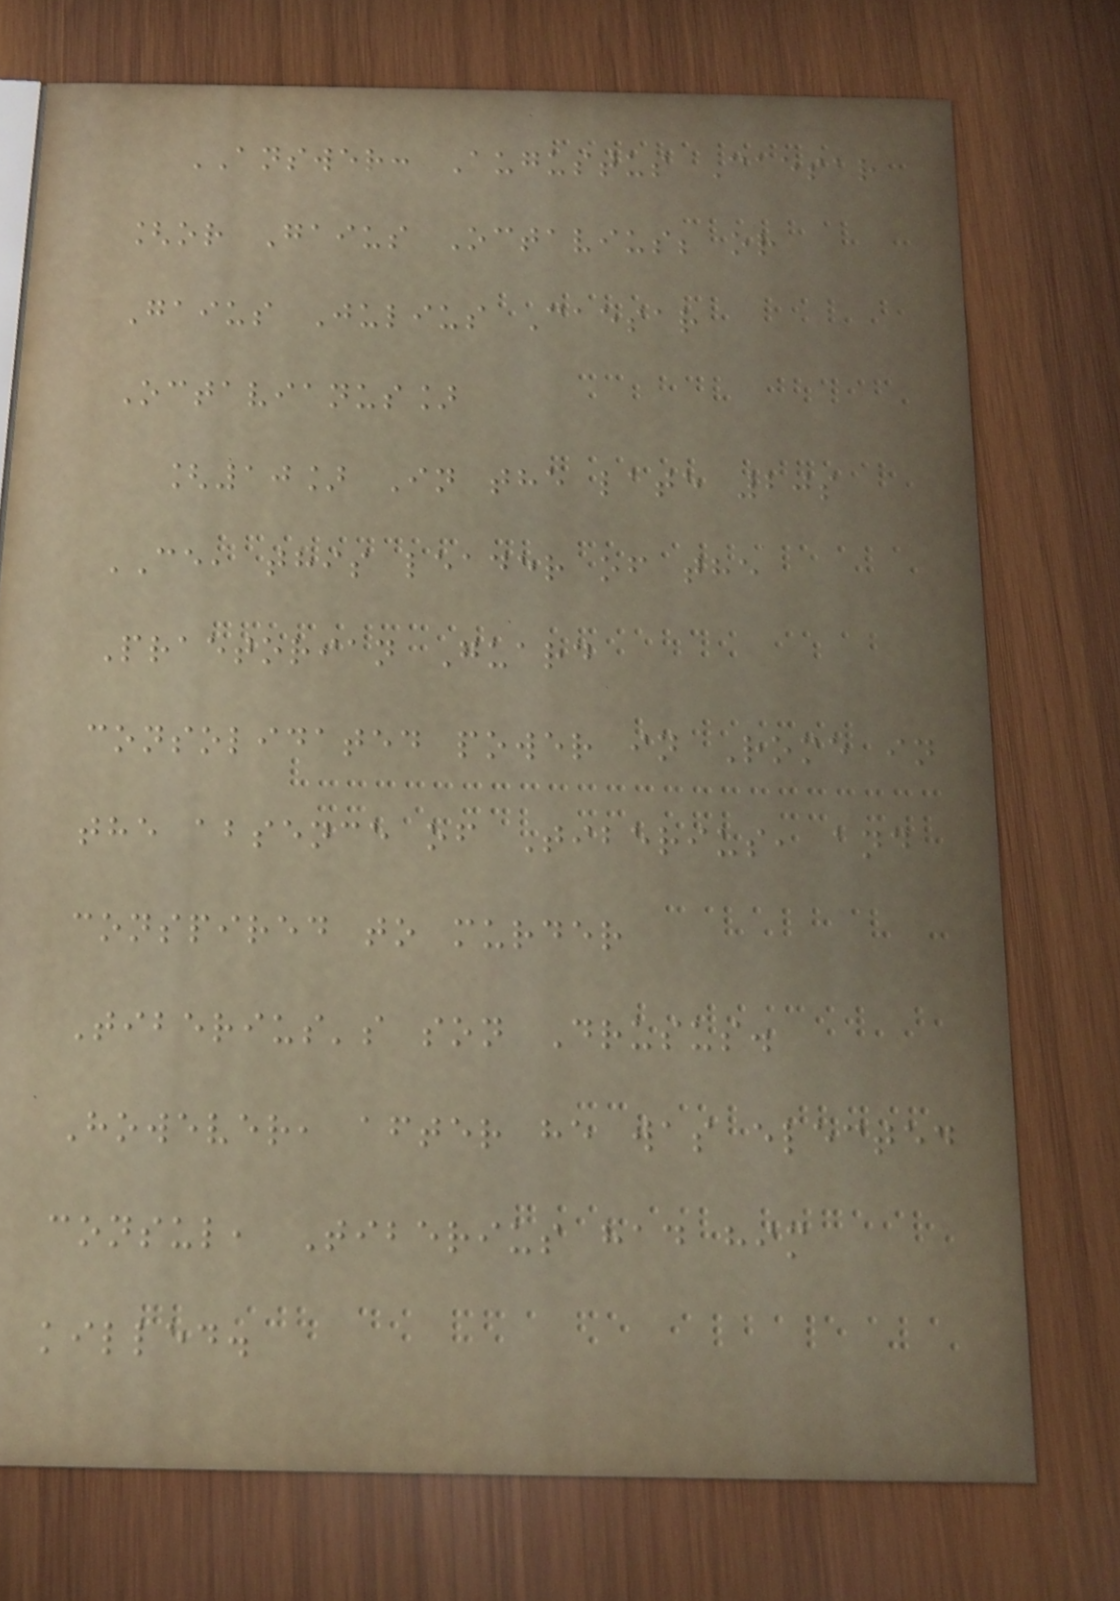ANSWER: Augustus Caesar
[or Gaius Octavius; or
Gaius Julius Caesar
Octavianus]
[10] In the late 20s
CE, this leader of the
Praetorian Guard
consolidated power in Rome in
the absence of Tiberius, and
conspired to murder
Tiberius's son Drusus.
However, after he was elected
consul, Tiberius had him
killed.
